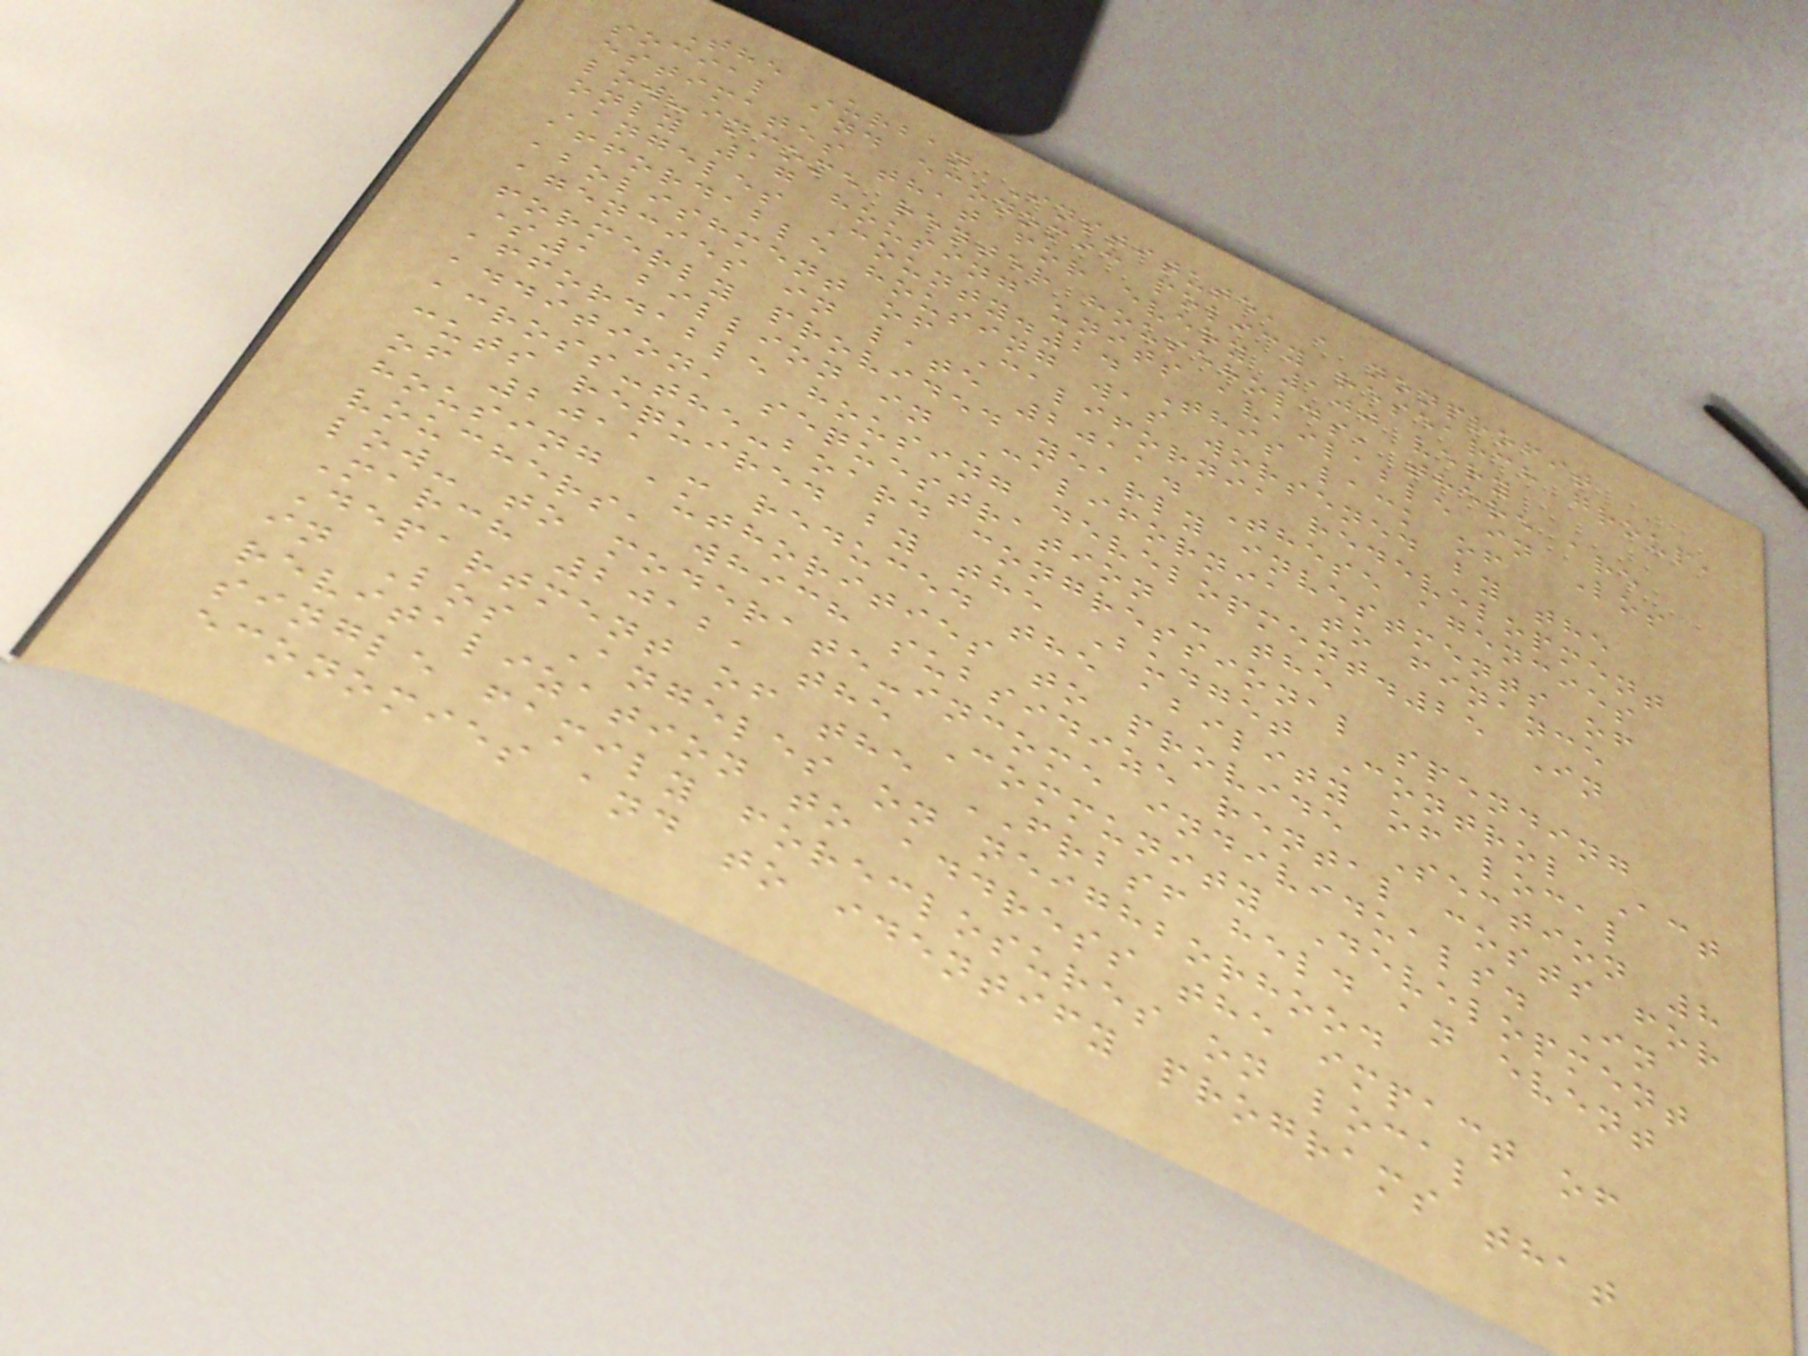The Urban Institute, a nonprofit
social and economic policy research group,
estimates that for every 100 very
low-income renter households, there are
only 17 housing units available in Los
Angeles County.24 This lack of
affordable housing was worsened by the
abolishment of California redevelopment
agencies in late 2011. These agencies
formerly provided yearly investments of
$1 billion in California to finance
affordable housing development.25 In
addition, sequestration - the
across-the-board congressional spending
cuts required by the Budget Control Act
of 2011 - reduced the ability of local
housing authorities to provide Section 8
vouchers, which subsidize rental costs for
low- to moderate-income individuals. In
March 2012, the Community Development
Department of the FRBSF held an event
in Los Angeles on neighborhood
revitalization to address the impact of
single family foreclosures on local
economies and to identify programs that
